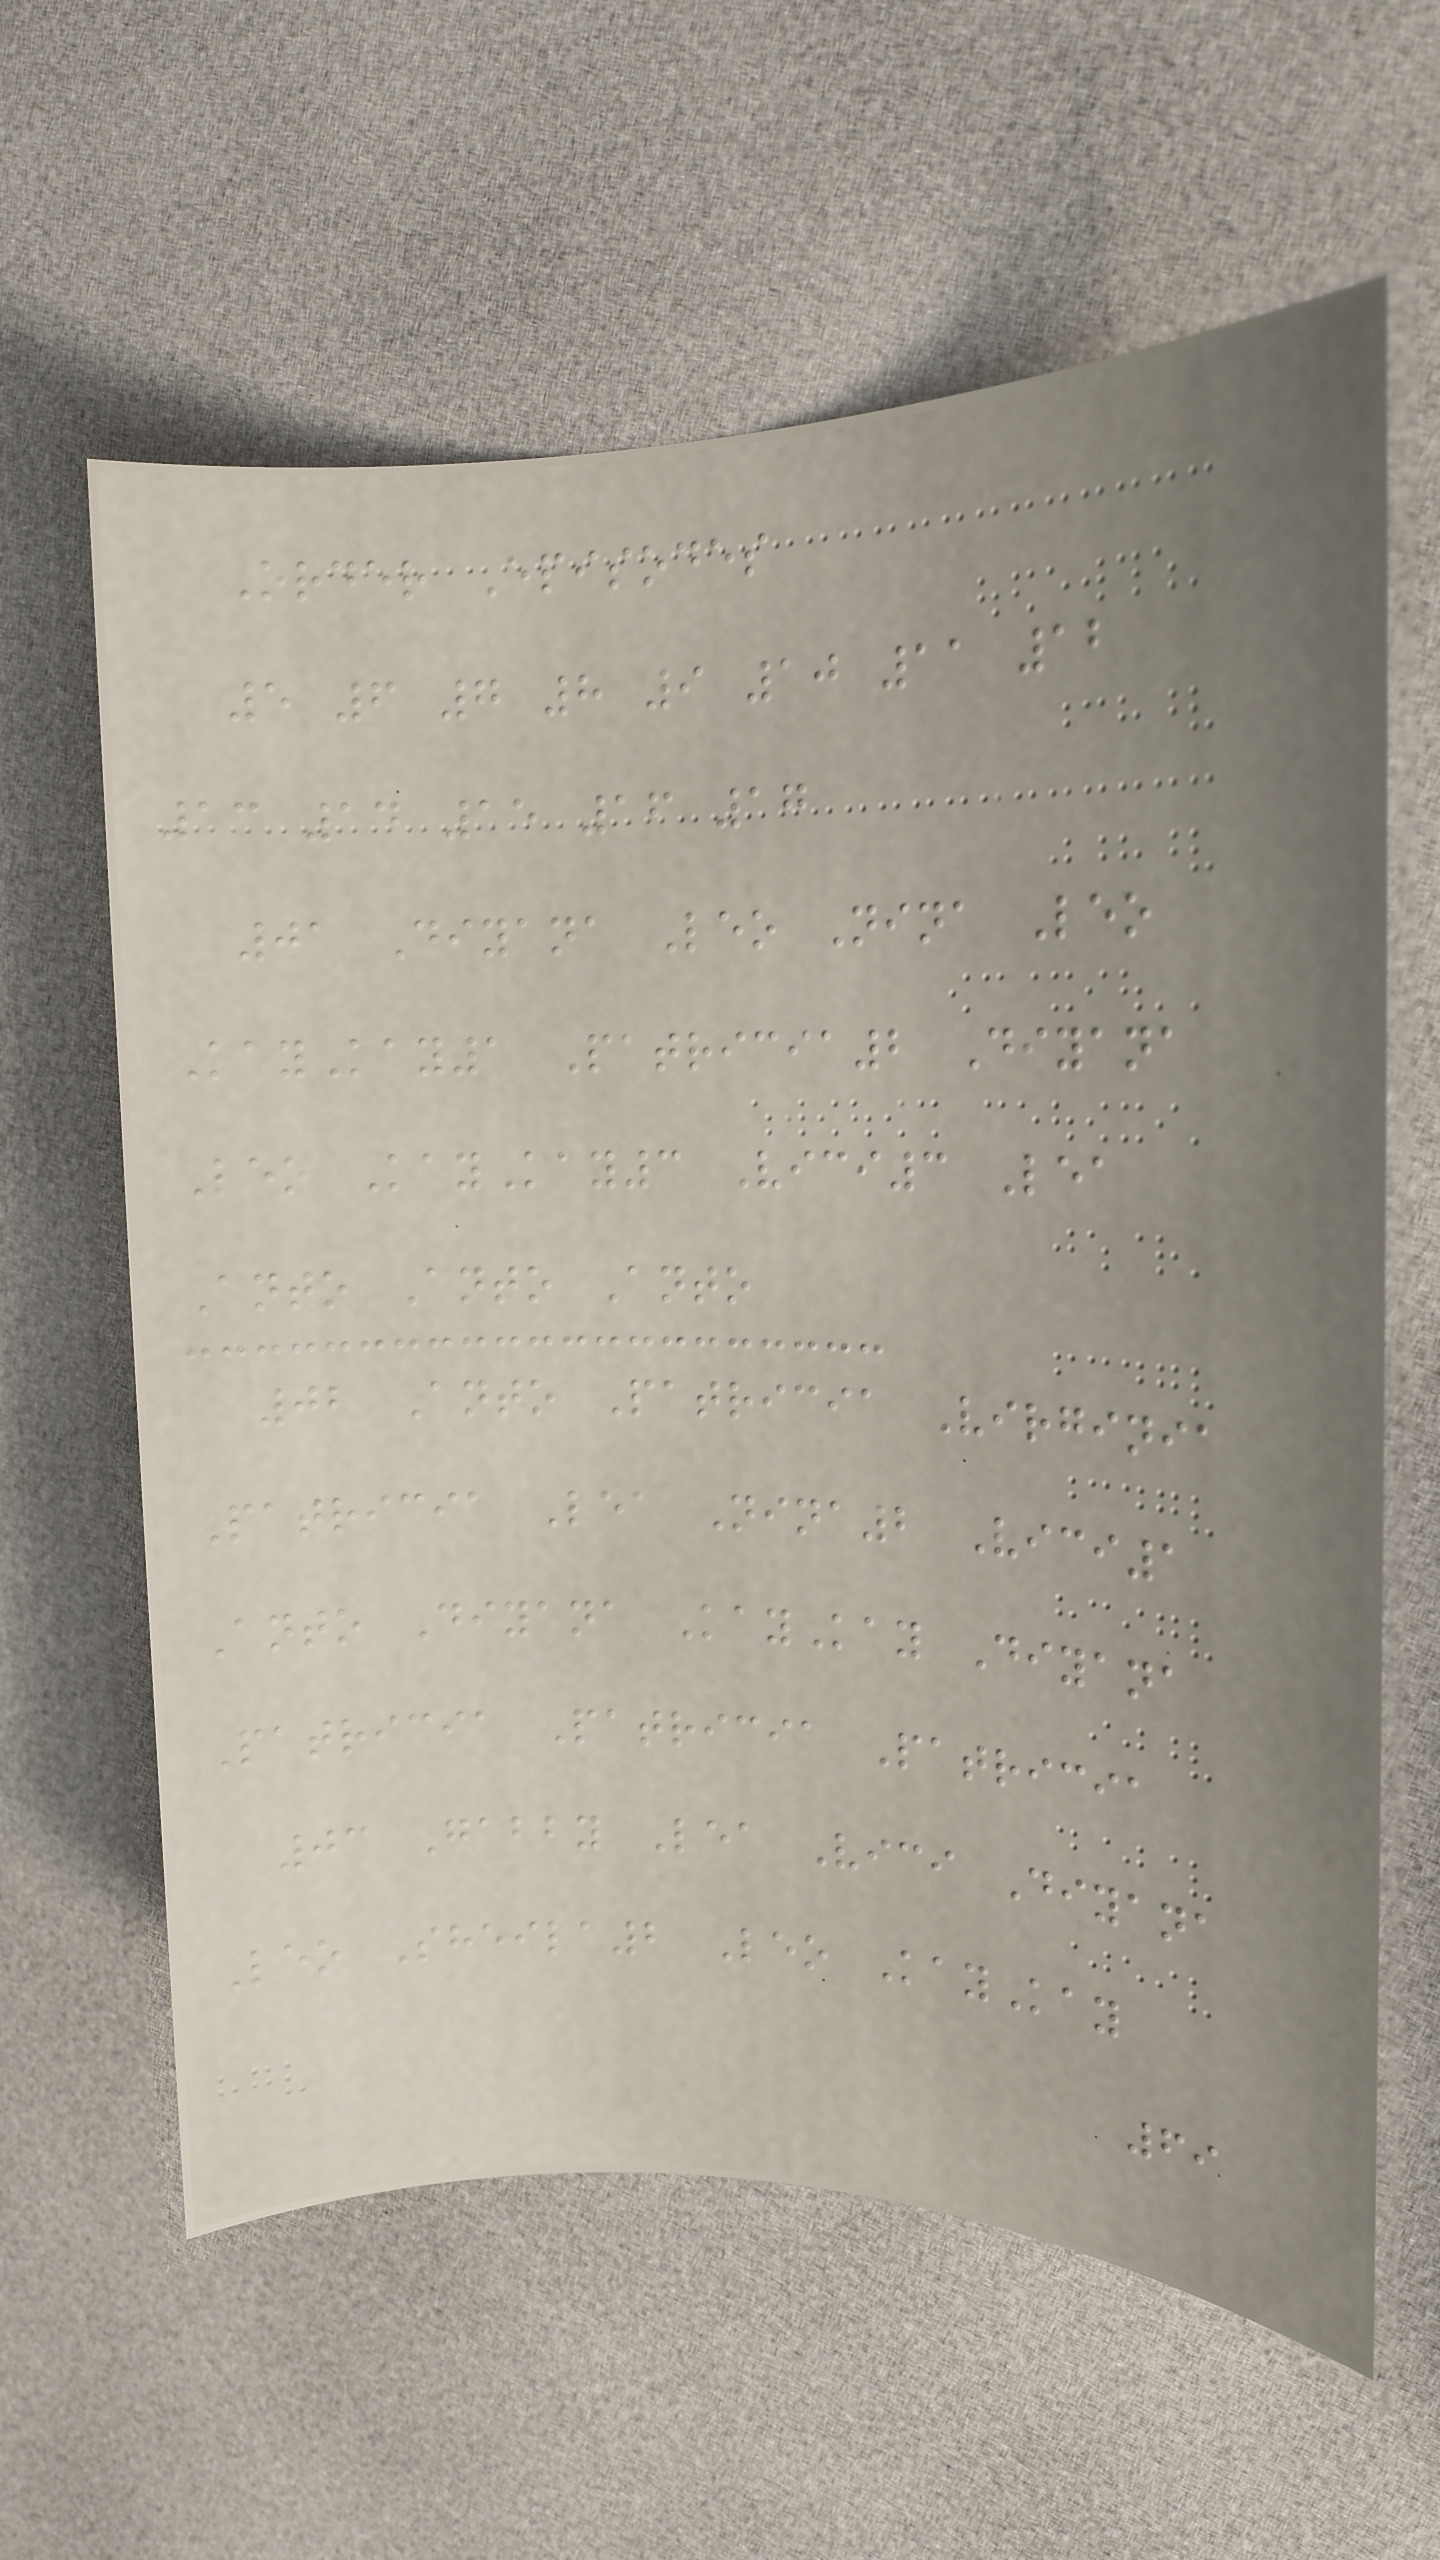Order Episodes
5 6 7 8 9 10 11 12
13 14 15 16 17
01 Diyana Leo Nina Leo
KayKay1 Patricia2 Diyana
Leo KayKay3 Vici3 Lea
Anto Anto Anto
02 Anto Patricia Virginia
Patricia Lea Nina2 Vici1
Anto Diyana KayKay Diyana
Patricia Patricia Patricia
03 Gabby Lea Vici Diyana
Leo Sheila2 Leo KayKay
69
